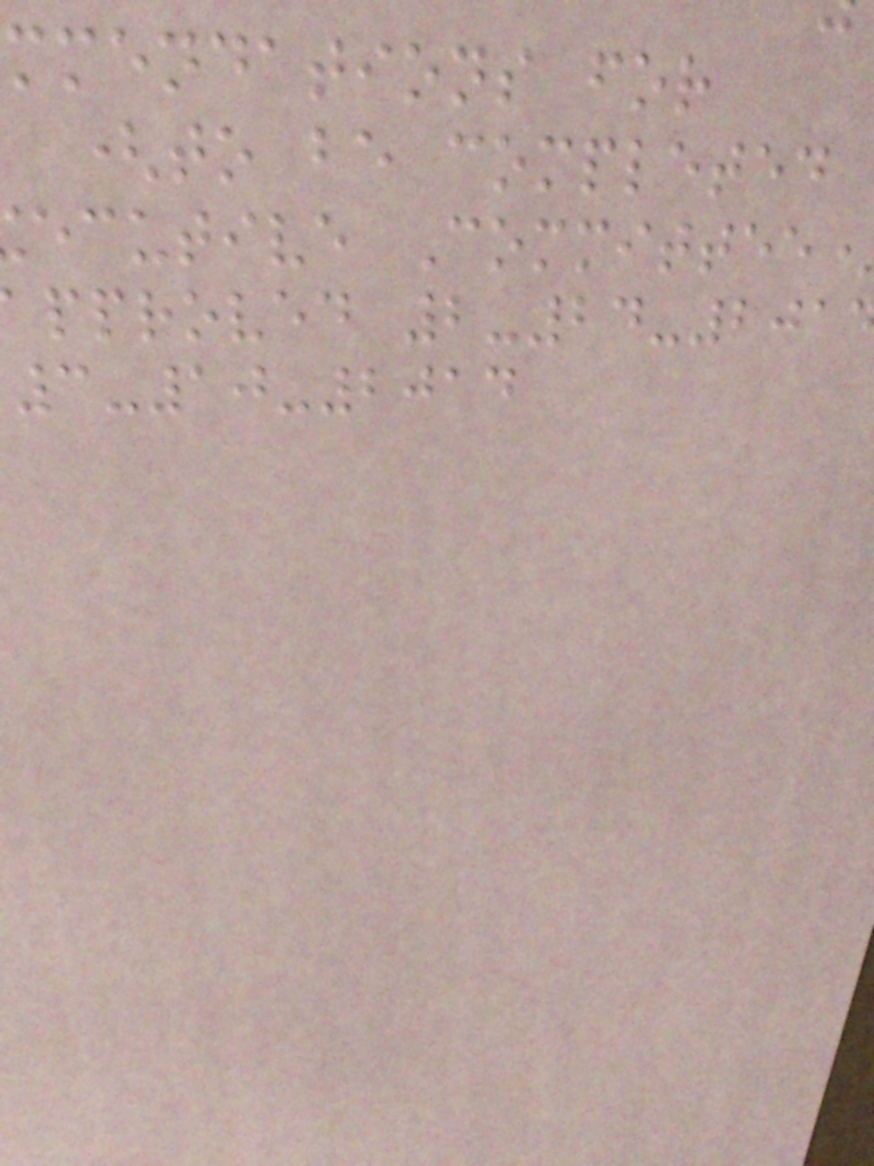mmendations for
(to be completed
ecutive Committee
pproved 2-24-201
3-10-2014
